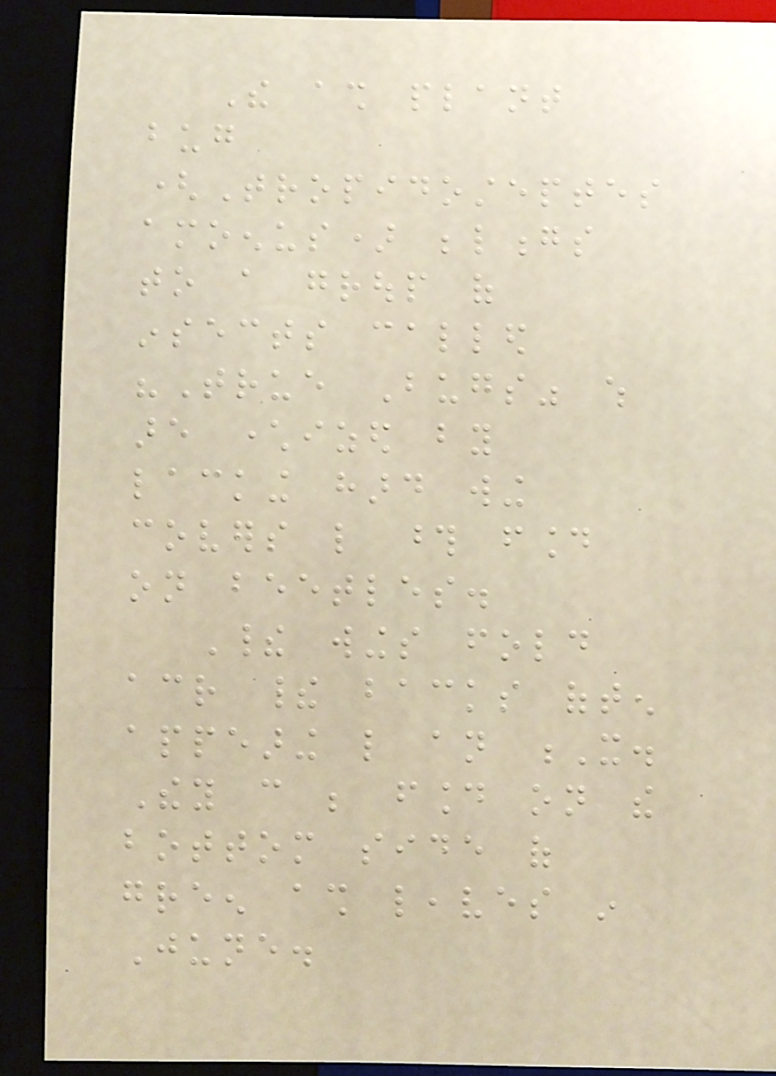The ash plant
bug
(Tropidosteptes
amoenus) belongs
to a group of
insects called
"True Bugs" which
are characterized by
lacking hard wing
covers like those found
on beetles.
Their wings fold
across their backs often
appearing like an X.
They can be found on the
bottom side of
green ash leaves in
June.
